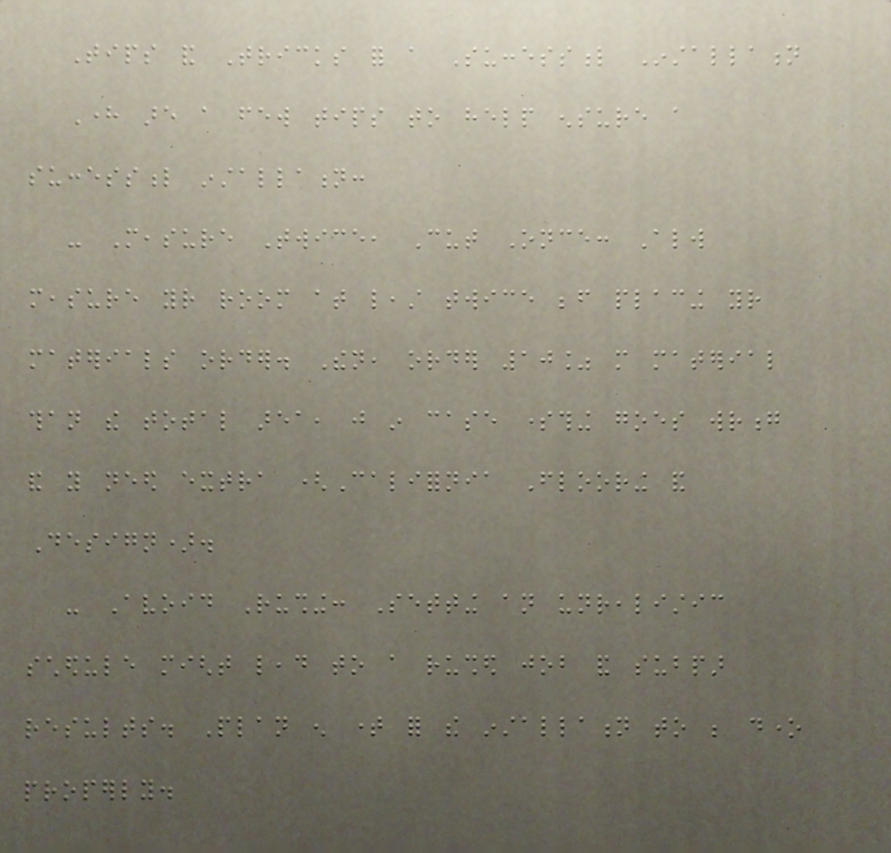Tips and Tricks for a Successful Installation
Here are a few tips to help ensure a
successful installation:
- Measure Twice, Cut Once: Always
measure your room at least twice before placing your
materials order. Then, order 10% more material
than the total area, just in case something goes wrong
and you need extra (California Flooring and
Design).
- Avoid Rushing: Setting an unrealistic
schedule might lead to a rushed job and subpar
results. Plan enough time for the installation to be done
properly.
